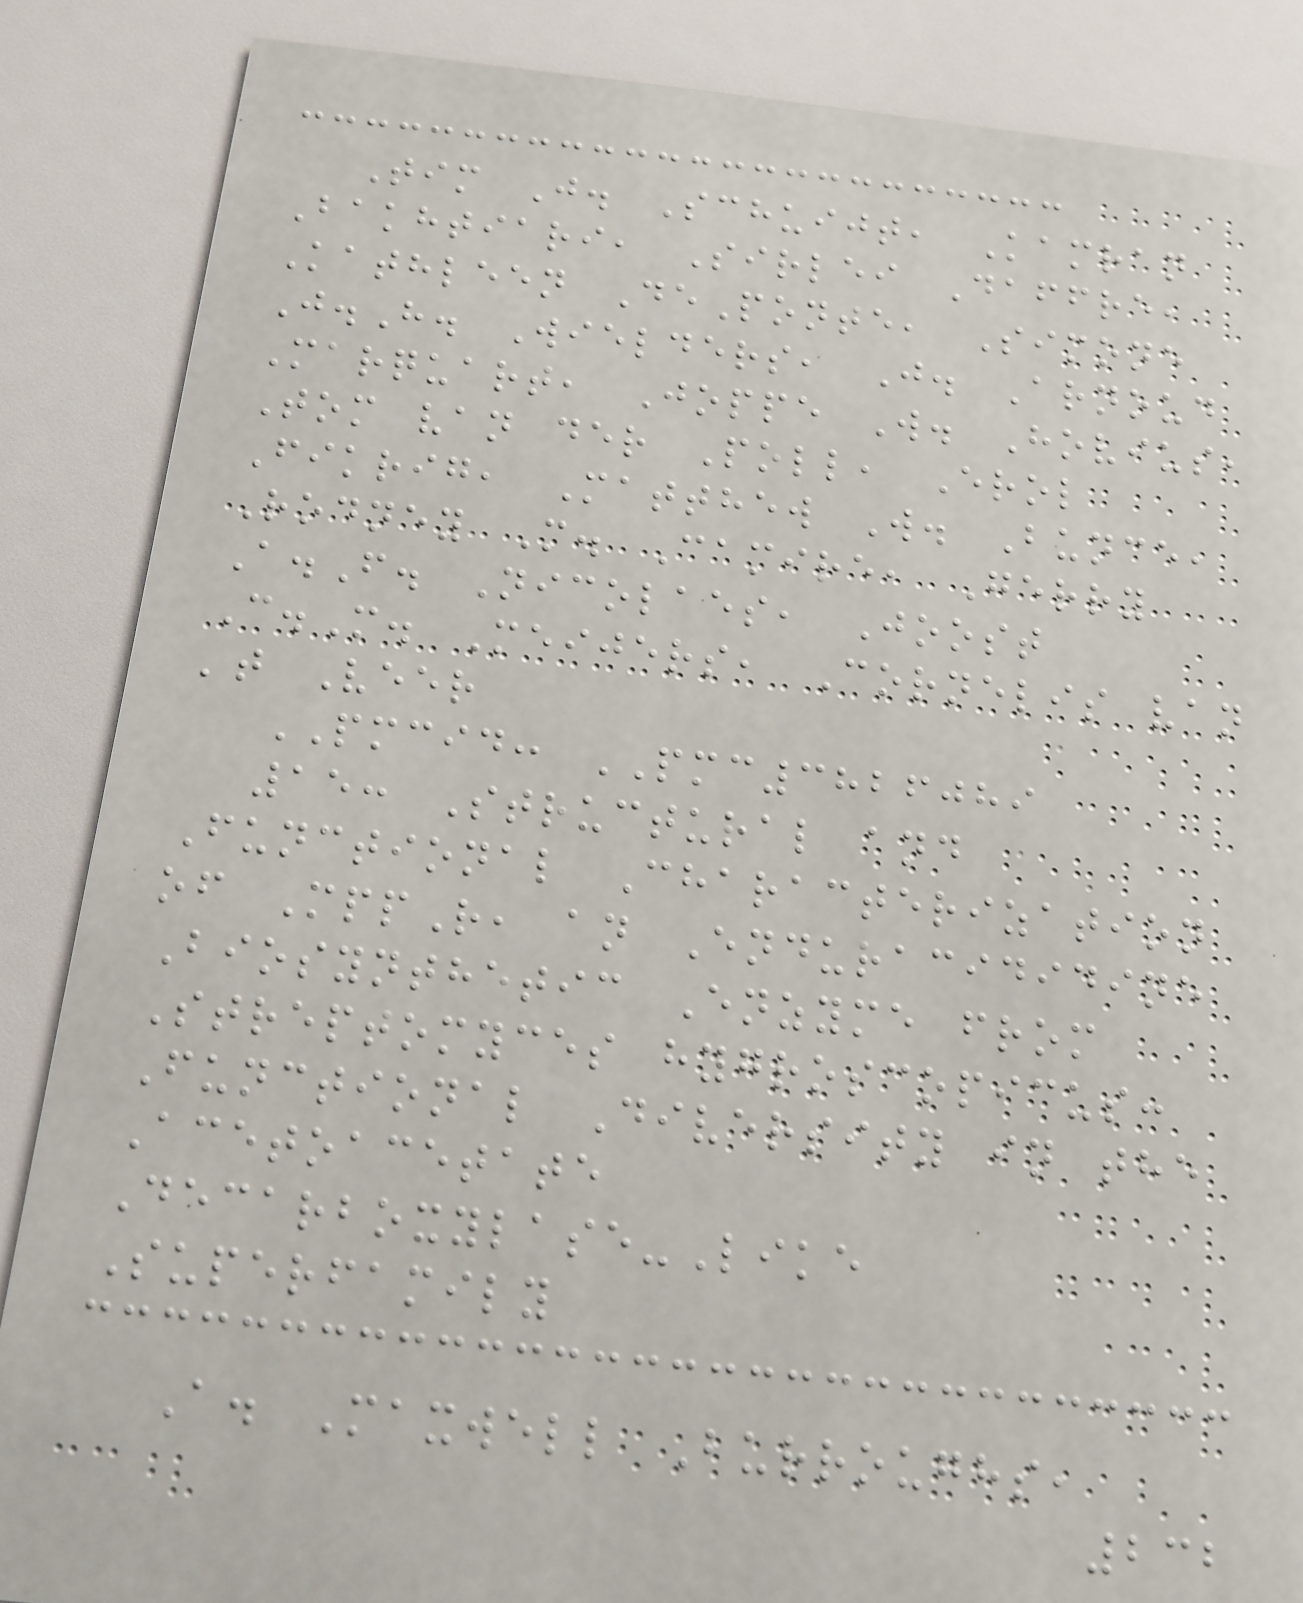Tim J. Schuijt, Kamran
Bakhtiari, Sirlei Daffre,
Kathleen DePonte, Simone
J.H. Wielders, J. Arnoud
Marquart, Joppe W. Hovius,
Tom van der Poll, Erol
Fikrig, Matthew W. Bunce,
Rodney M. Camire, Gerry
A.F. Nicolaes, Joost
C.M. Meijers, Cornelis van
't Veer
PMCID: PMC3826089
15: Structural and
Functional Characterization
of MppR, an Enduracididine
Biosynthetic Enzyme from
Streptomyces hygroscopicus:
Functional Diversity in the
Acetoacetate
Decarboxylase-Like
Superfamily
A. Maxwell Burroughs,
232
